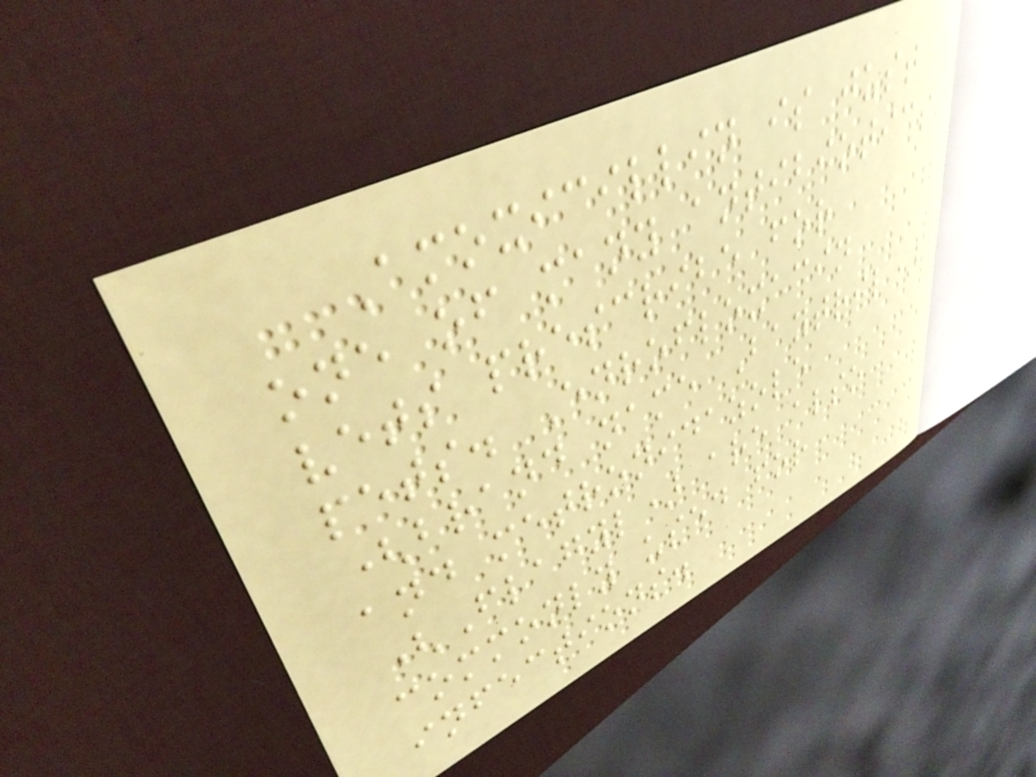Amoxicillin is just
one of many antibiotics
vets prescribe for
pets. Enrofloxacin
(brand name Baytril)
and metronidazole
(Flagyl) are also
commonly used for
infections.
